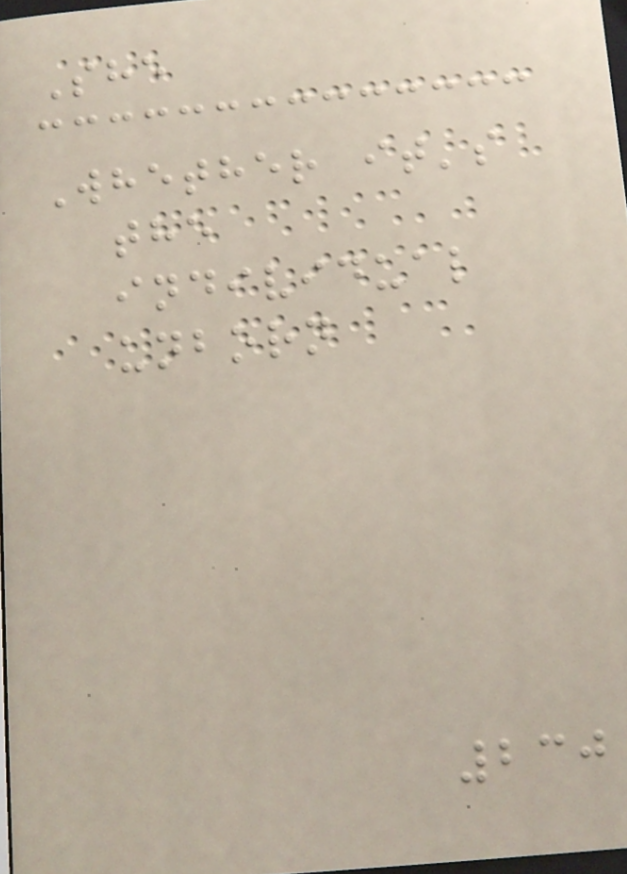She
Whether it's
the
individual
unborn
230
